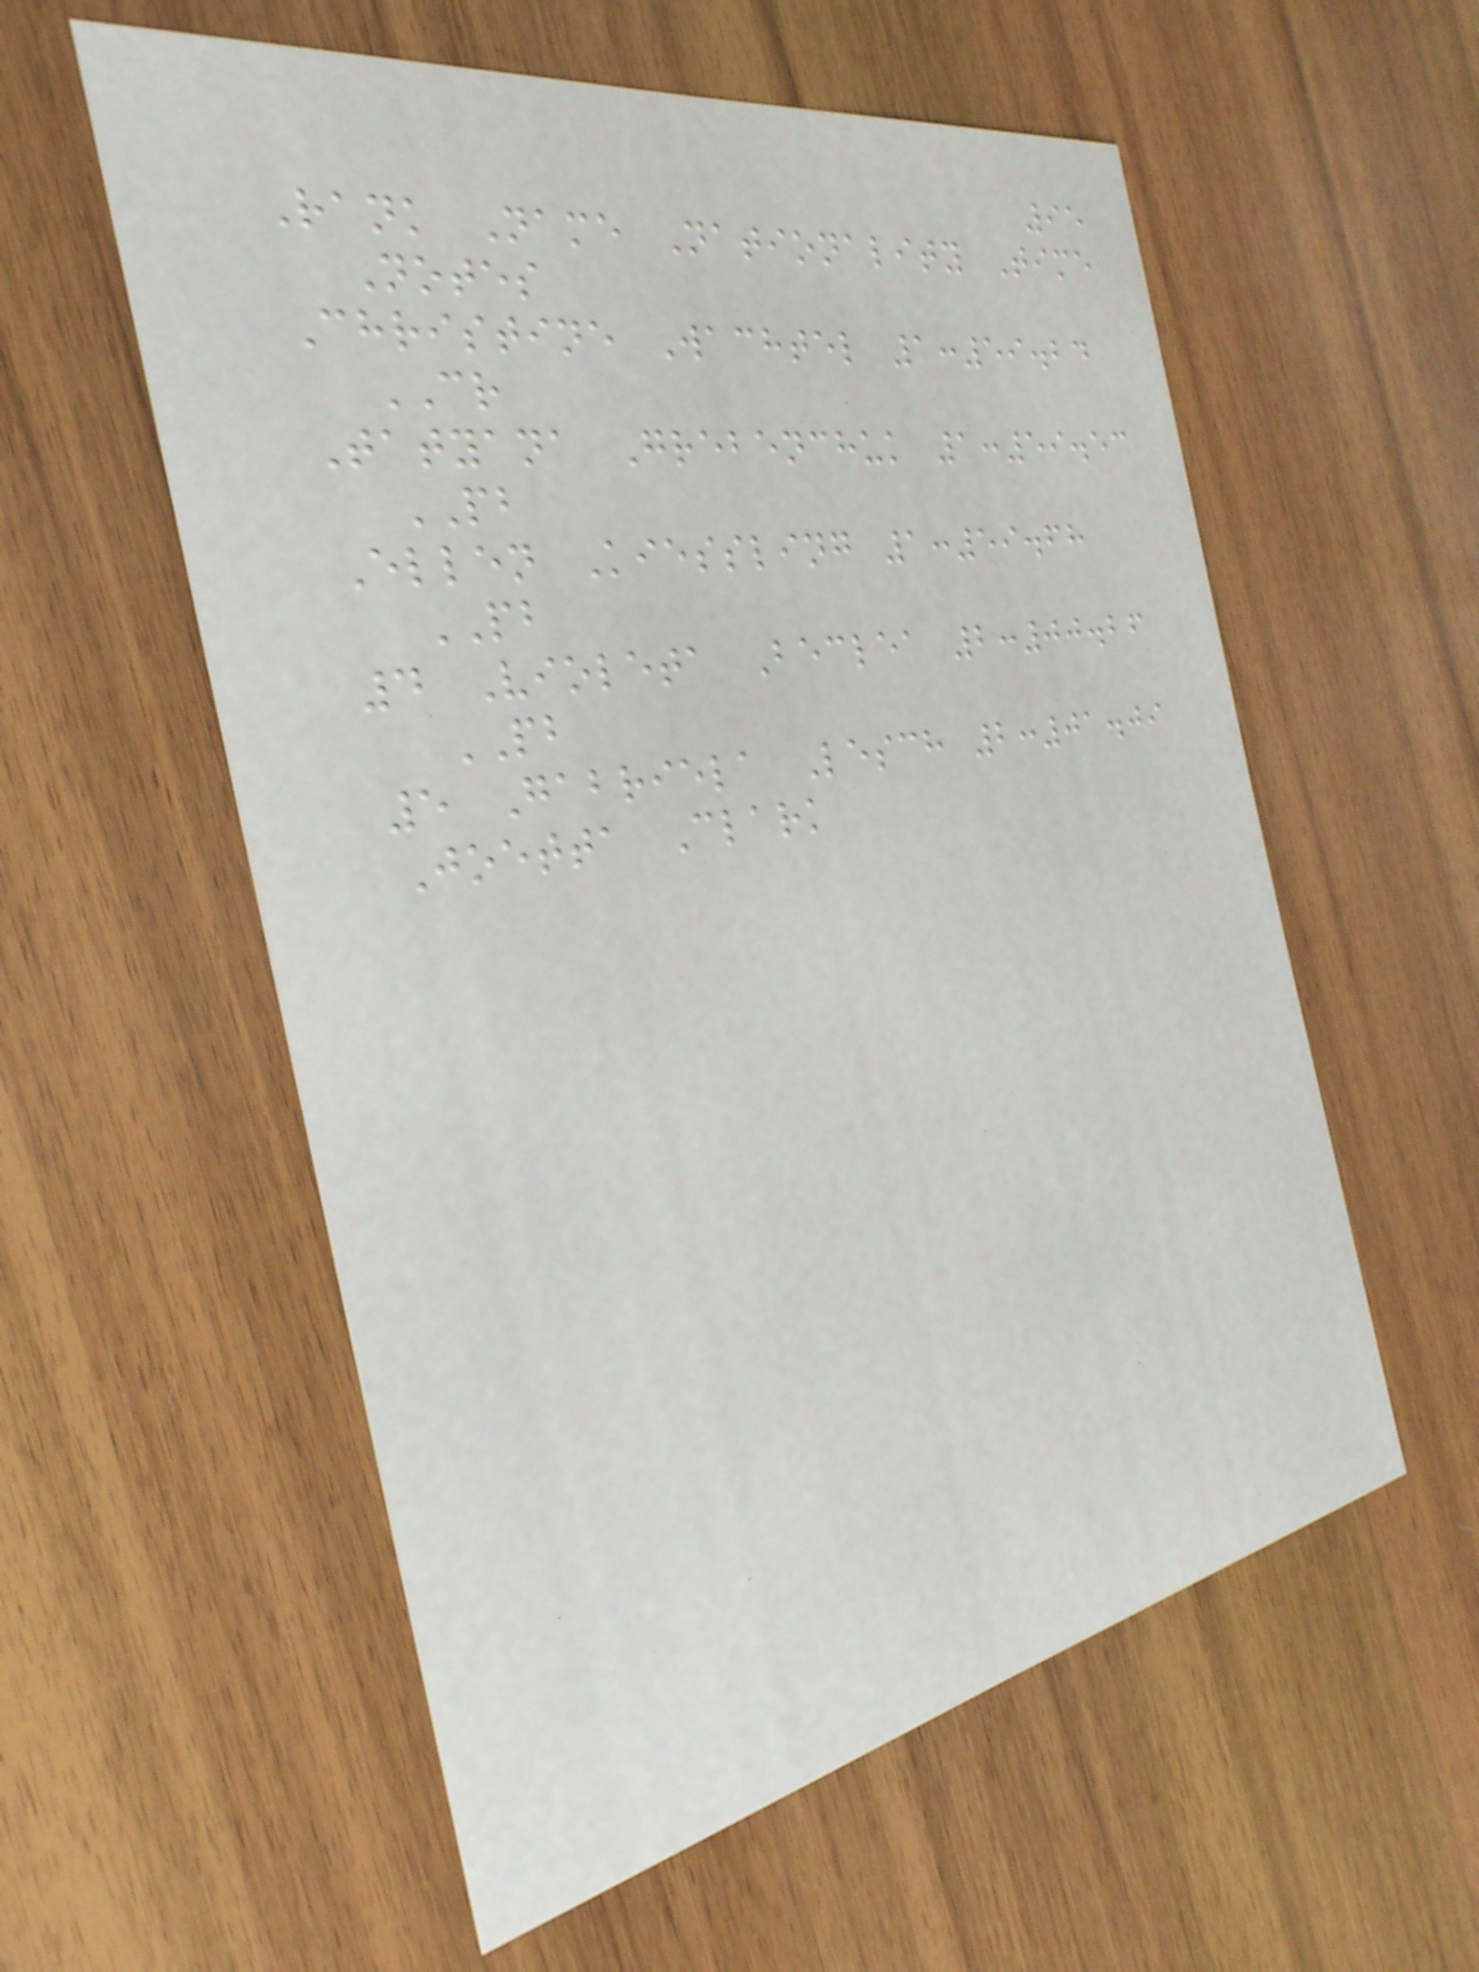95
Rank Name Nationality Time
Notes
Christine Wachtel 1:59.24
CR
Tatyana Grebenchuk 1:59.53
PB
Ellen Kiessling 1:59.68
PB
4 Violeta Beclea 2:00.26
PB
5 Gabriela Lesch 2:01.09
Joetta Clark
